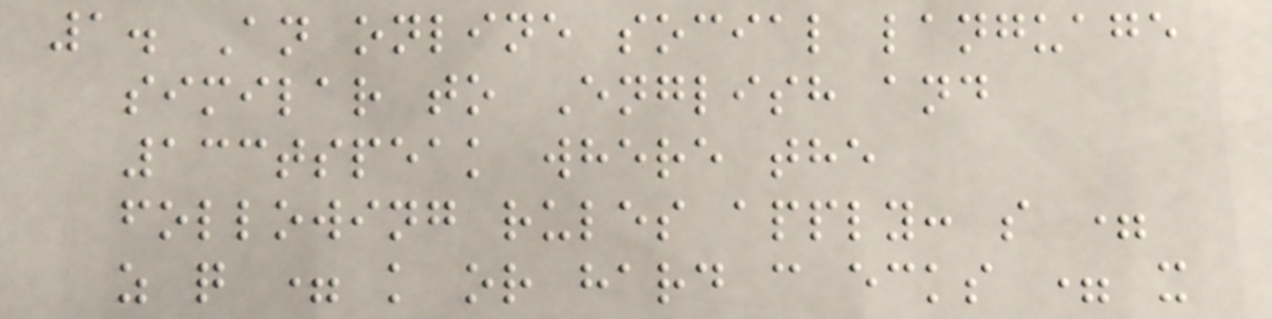1. An online social language
similar to English and
133tspeak where the
following rules apply: s =
z q = k or hard c ecks = x
